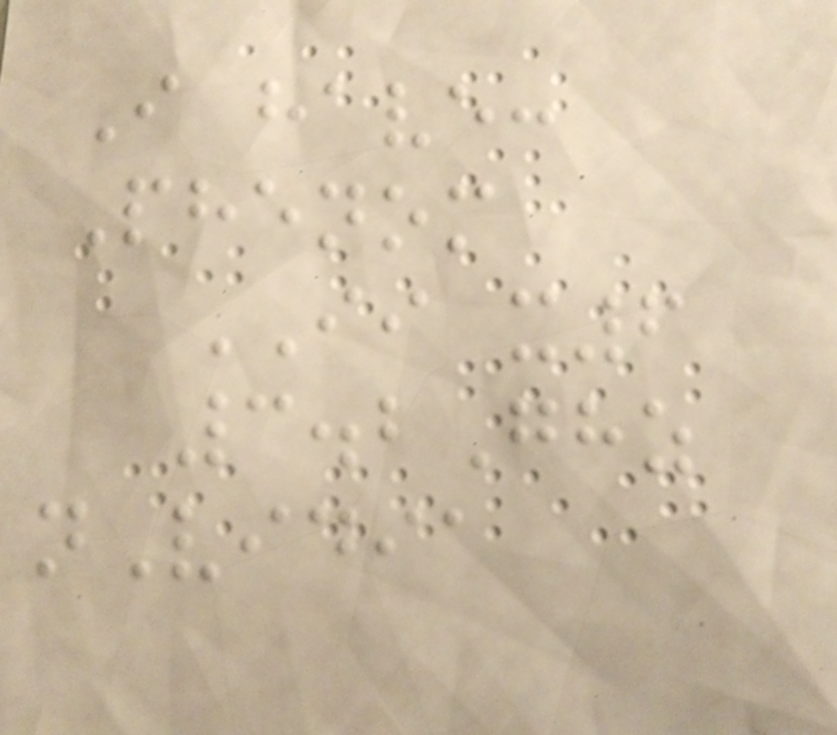I have:
Phenom
II x6
3.2Ghz
nVidia
